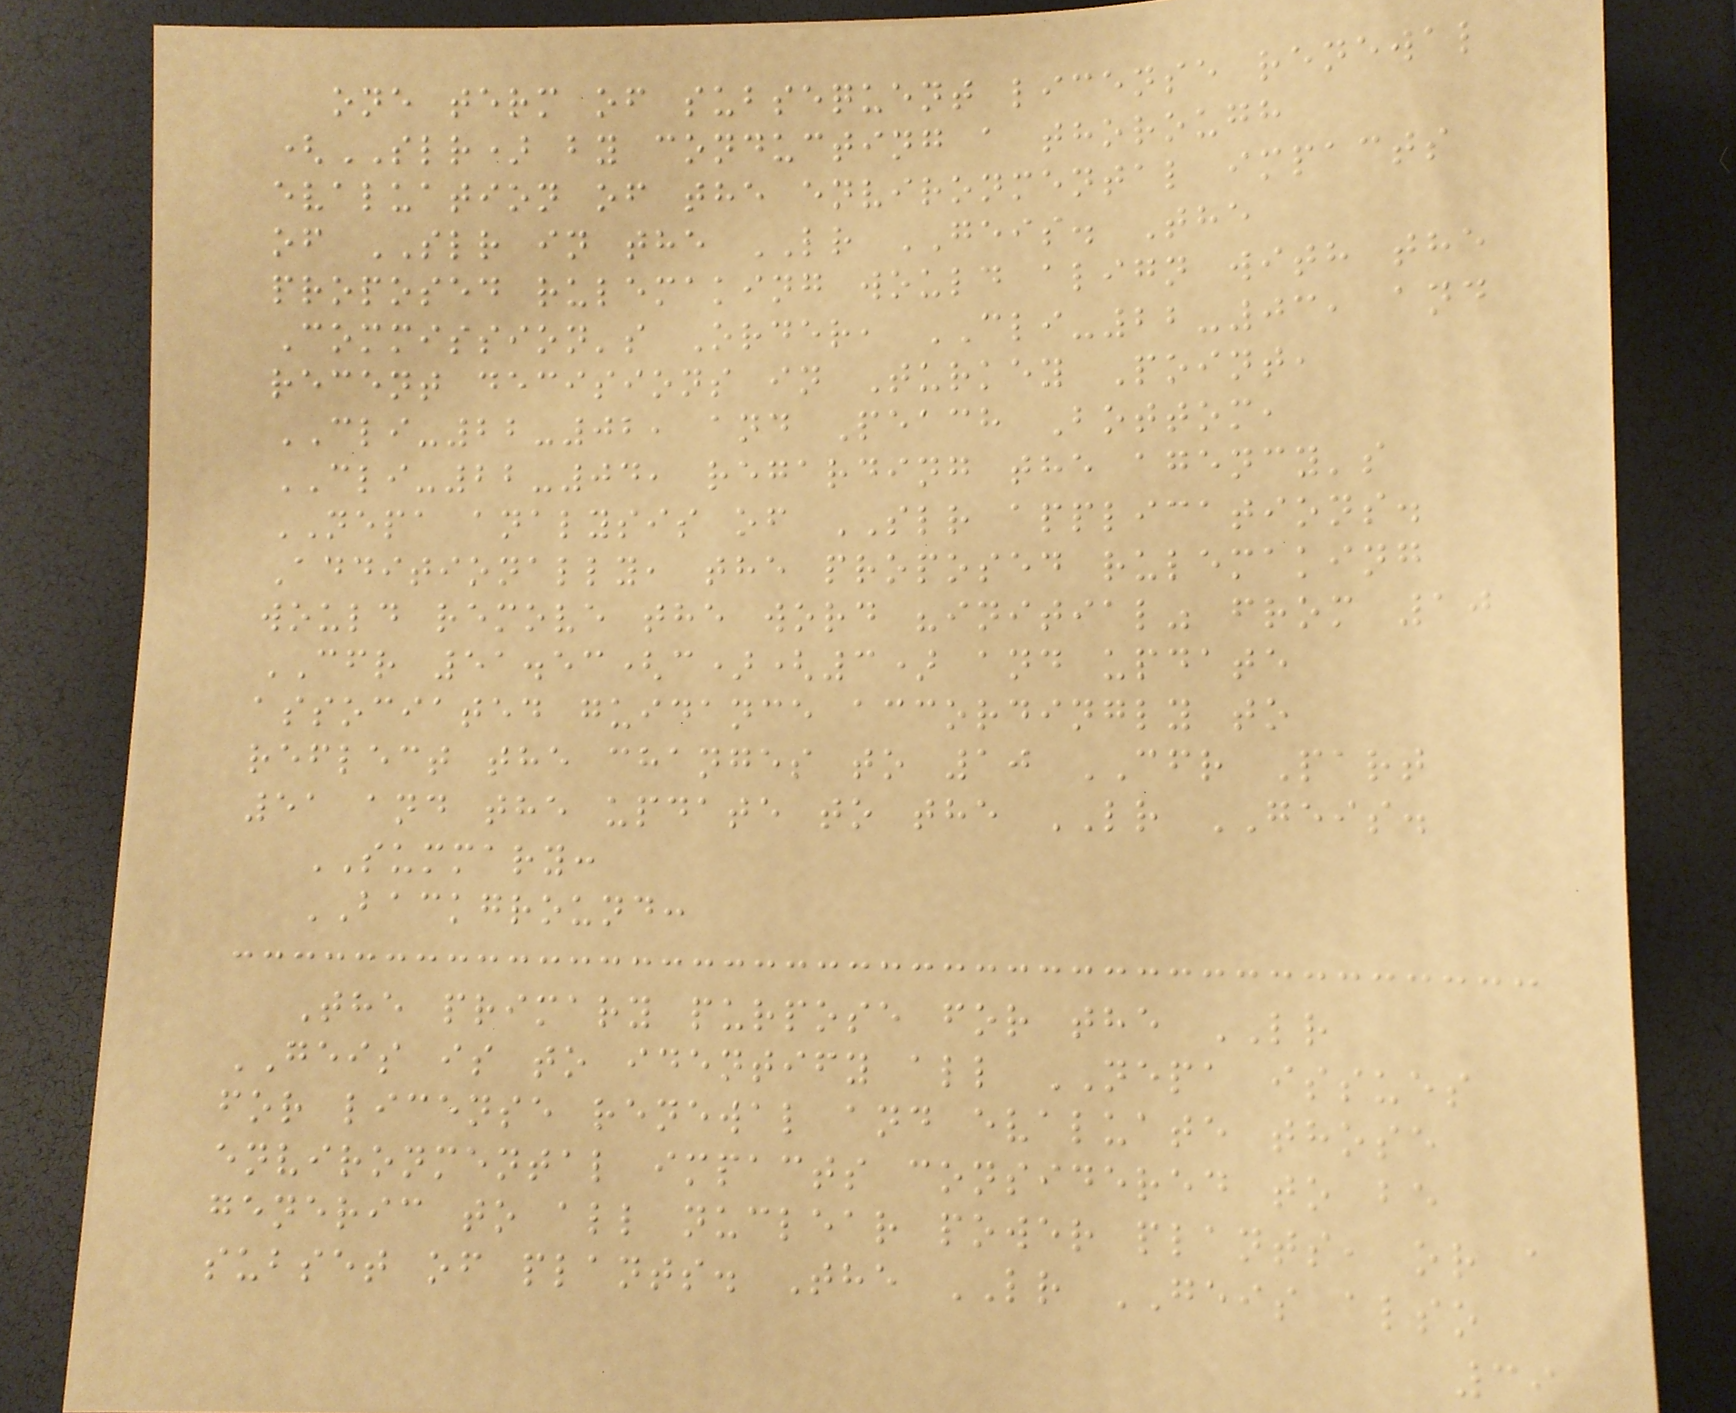one term of subsequent license renewal
(SLR) by conducting a thorough
evaluation of the environmental impacts
of SLR in the LR GEIS. The
proposed rulemaking would align with the
Commission's Order, CLI-22-03, and
recent decisions in Turkey Point,
CLI-22-02, and Peach Bottom,
CLI-22-04, regarding the agency's
NEPA analysis of SLR applications.
Additionally, the proposed rulemaking
would remove the word "initial" from 10
CFR 51.53(c)(3) and update
associated guidance accordingly to
reflect the changes to 10 CFR Part
51 and the update to the LR GEIS.
SUMMARY:
BACKGROUND:
The primary purpose for the LR
GEIS is to identify all NEPA issues
for license renewal and evaluate those
environmental impacts considered to be
generic to all nuclear power plants, or a
subset of plants. The LR GEIS also
39
